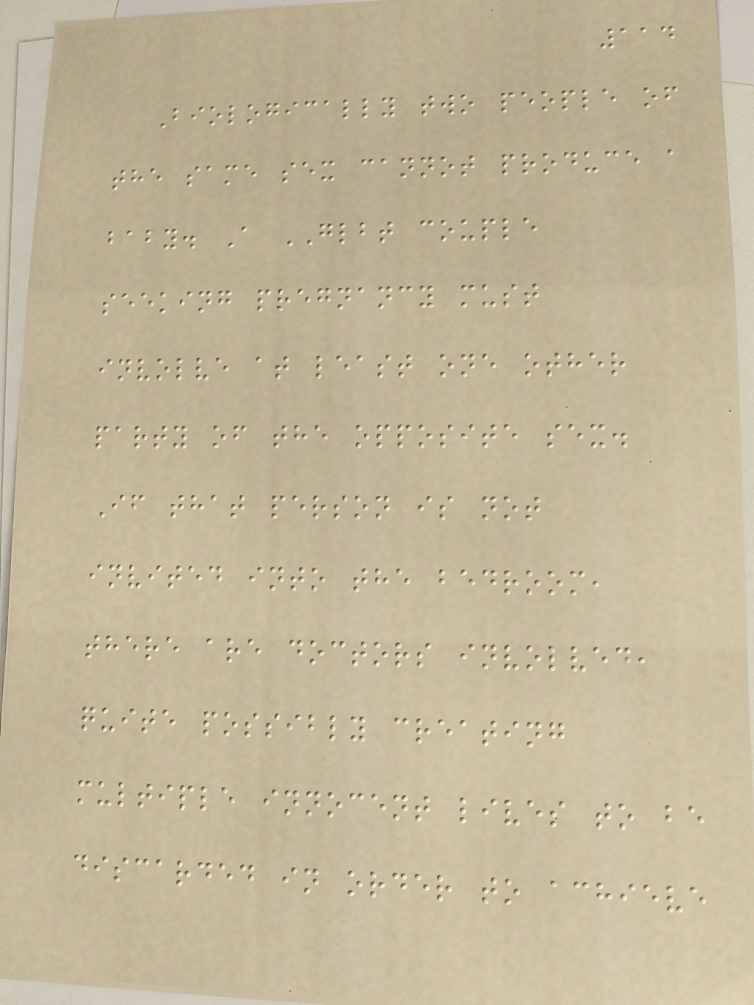114
Biologically two people of
the same sex cannot produce a
baby. A GLBT couple
seeking pregnancy must
involve at least one other
party of the opposite sex.
If that person is not
invited into the bedroom,
there are doctors involved,
quite possibly creating
multiple innocent lives to be
discarded in order to achieve
